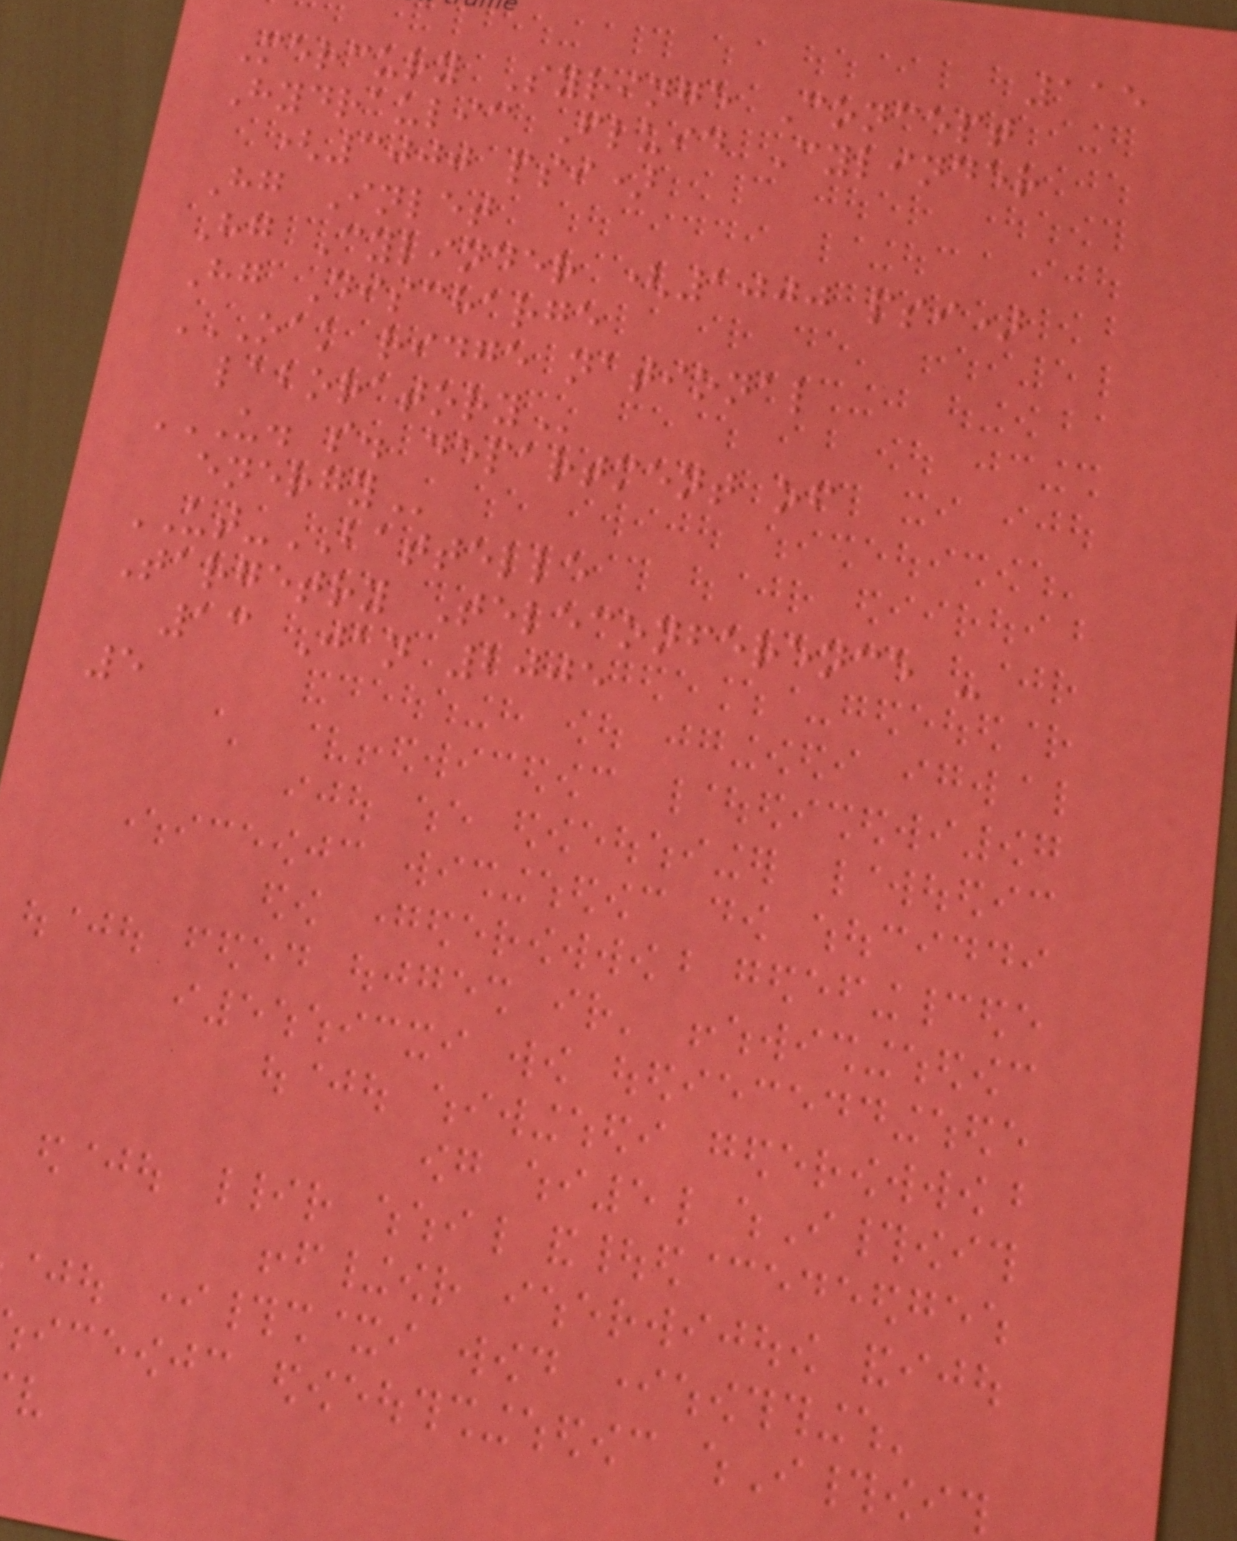115
Mercury Syringe Concept
Hydraulic Fluid Cylinder
(3000 psi)
Hg Inlet
Hg Cylinder (1000 psi)
Hg Discharge
OAK RIDGE NATIONAL
LABORATORY
U. S. DEPARTMENT OF
ENERGY
UT-BATTELLE
Targetry Teleconference -
13 Jan 2005
5
